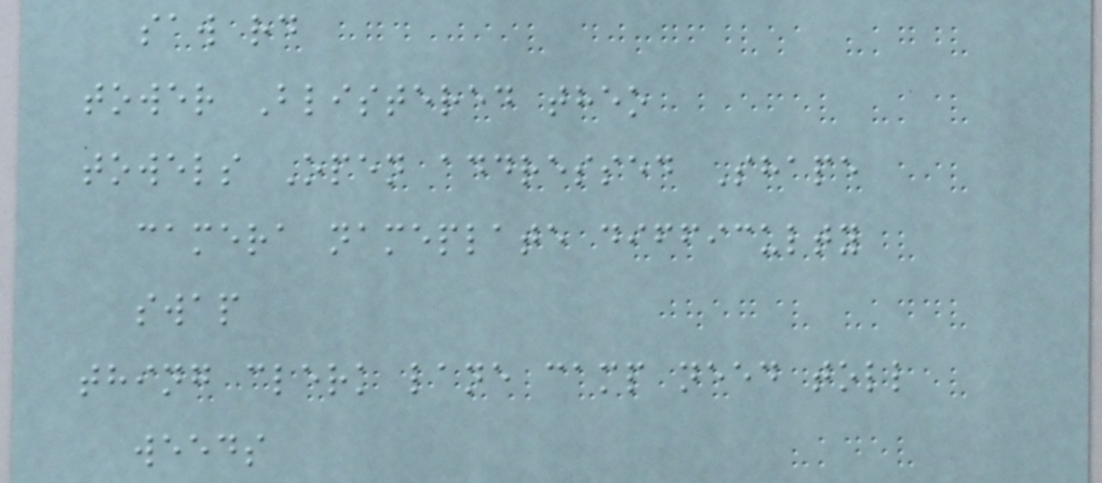saw rd
tower Blistered theo
towels Open addressed Shape
camera nameplate difficulty
swap
thing clerk lane camp need toll
weeds
